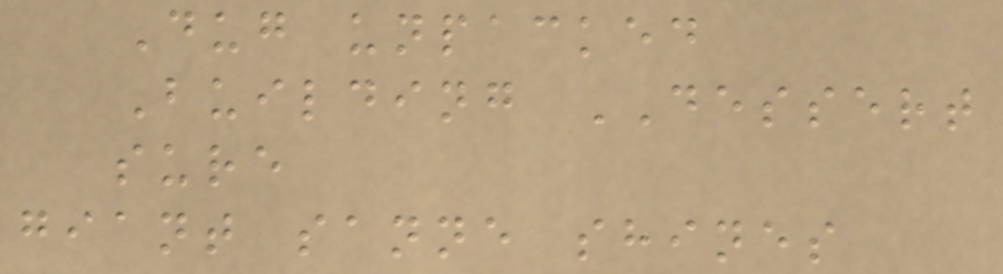Dug unpacked
Building DESSERT
sure
giant sanne shines
